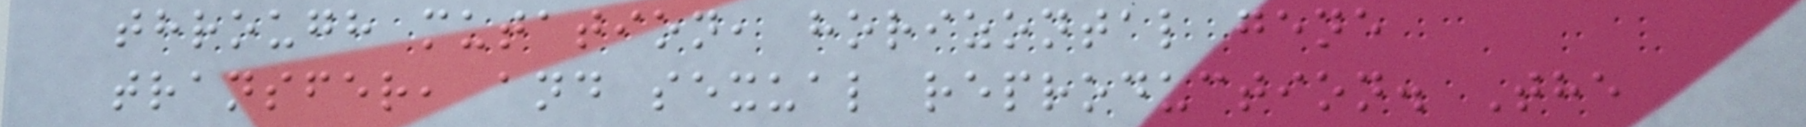through mutation, horizontal gene
transfer, and sexual reproduction. The
